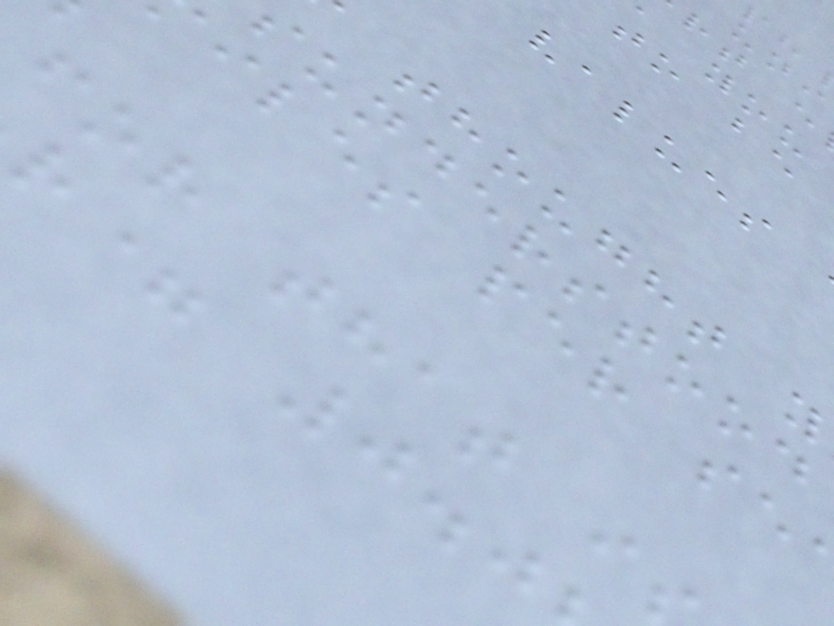sunderstood
iles per se
for that i
